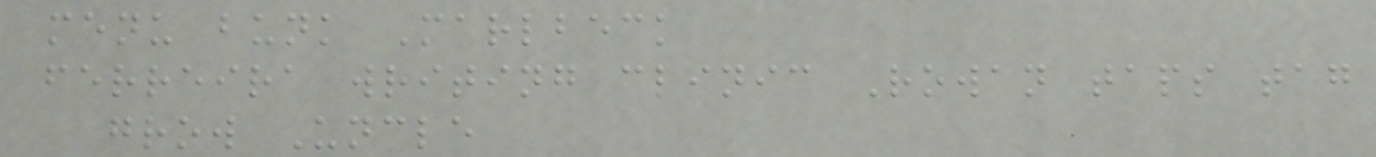menu bunk Marlbeck
ferreira writing clinic Rowan taps tag
grow Uncle
